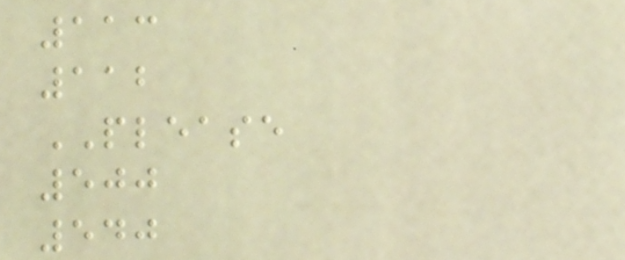113
112
PLEASE
500
540
